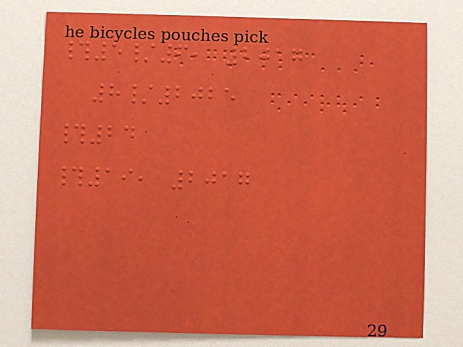#5/6, 2017
8/2025
#24
#19, 2017
